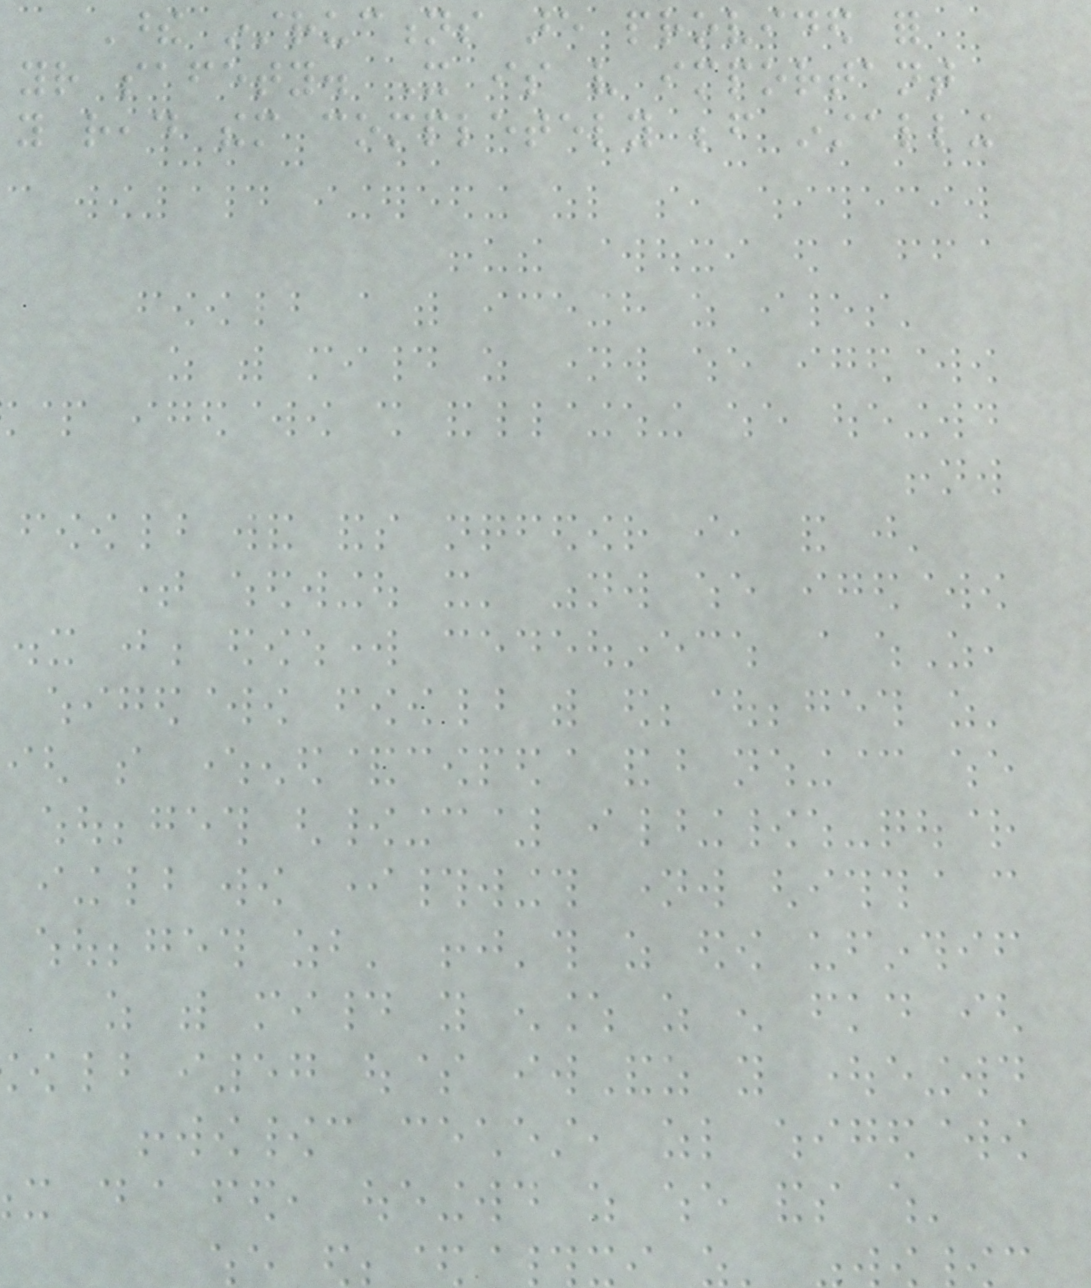These instructions are provided for
your safety. It is very important
you read them completely before installing
